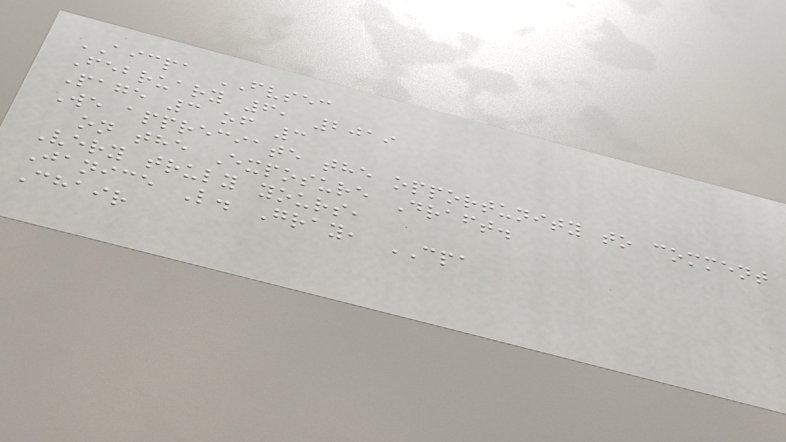AICPA FVSEC
February 6, 2019
Page 3 of 3
We appreciate the opportunity to comment
on the Exposure Draft.
Very truly yours,
Janice L. Gray, CPA
Chair
